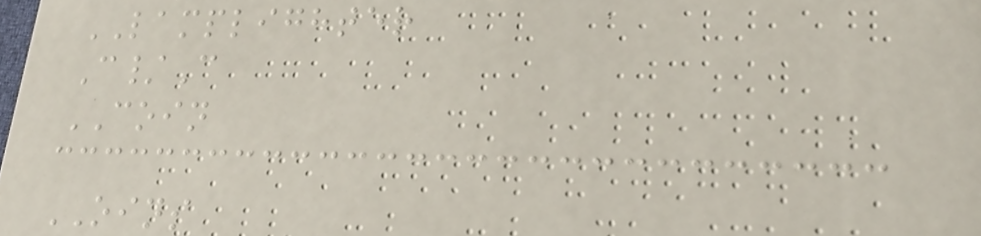LAMPLIGHTER
C/C
COIN
OINS
